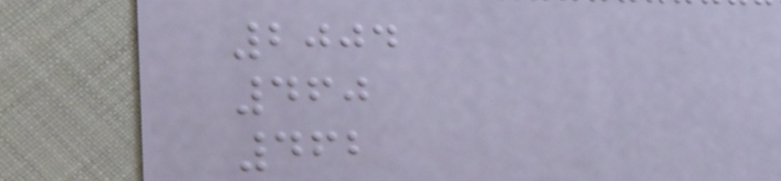2004
460
462
